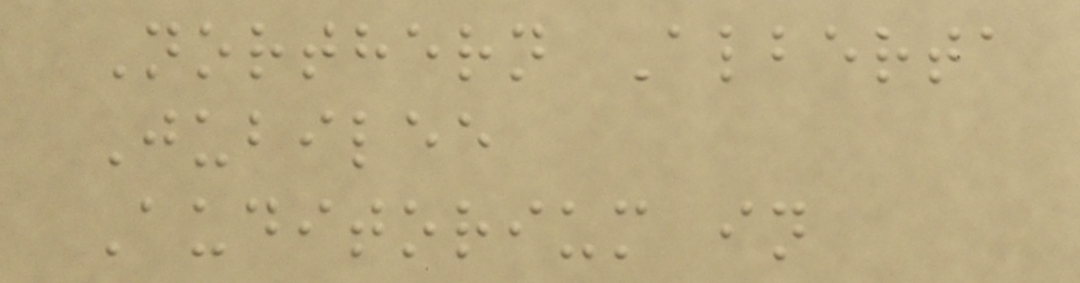Northern Alberta
Jubilee
Auditorium in
